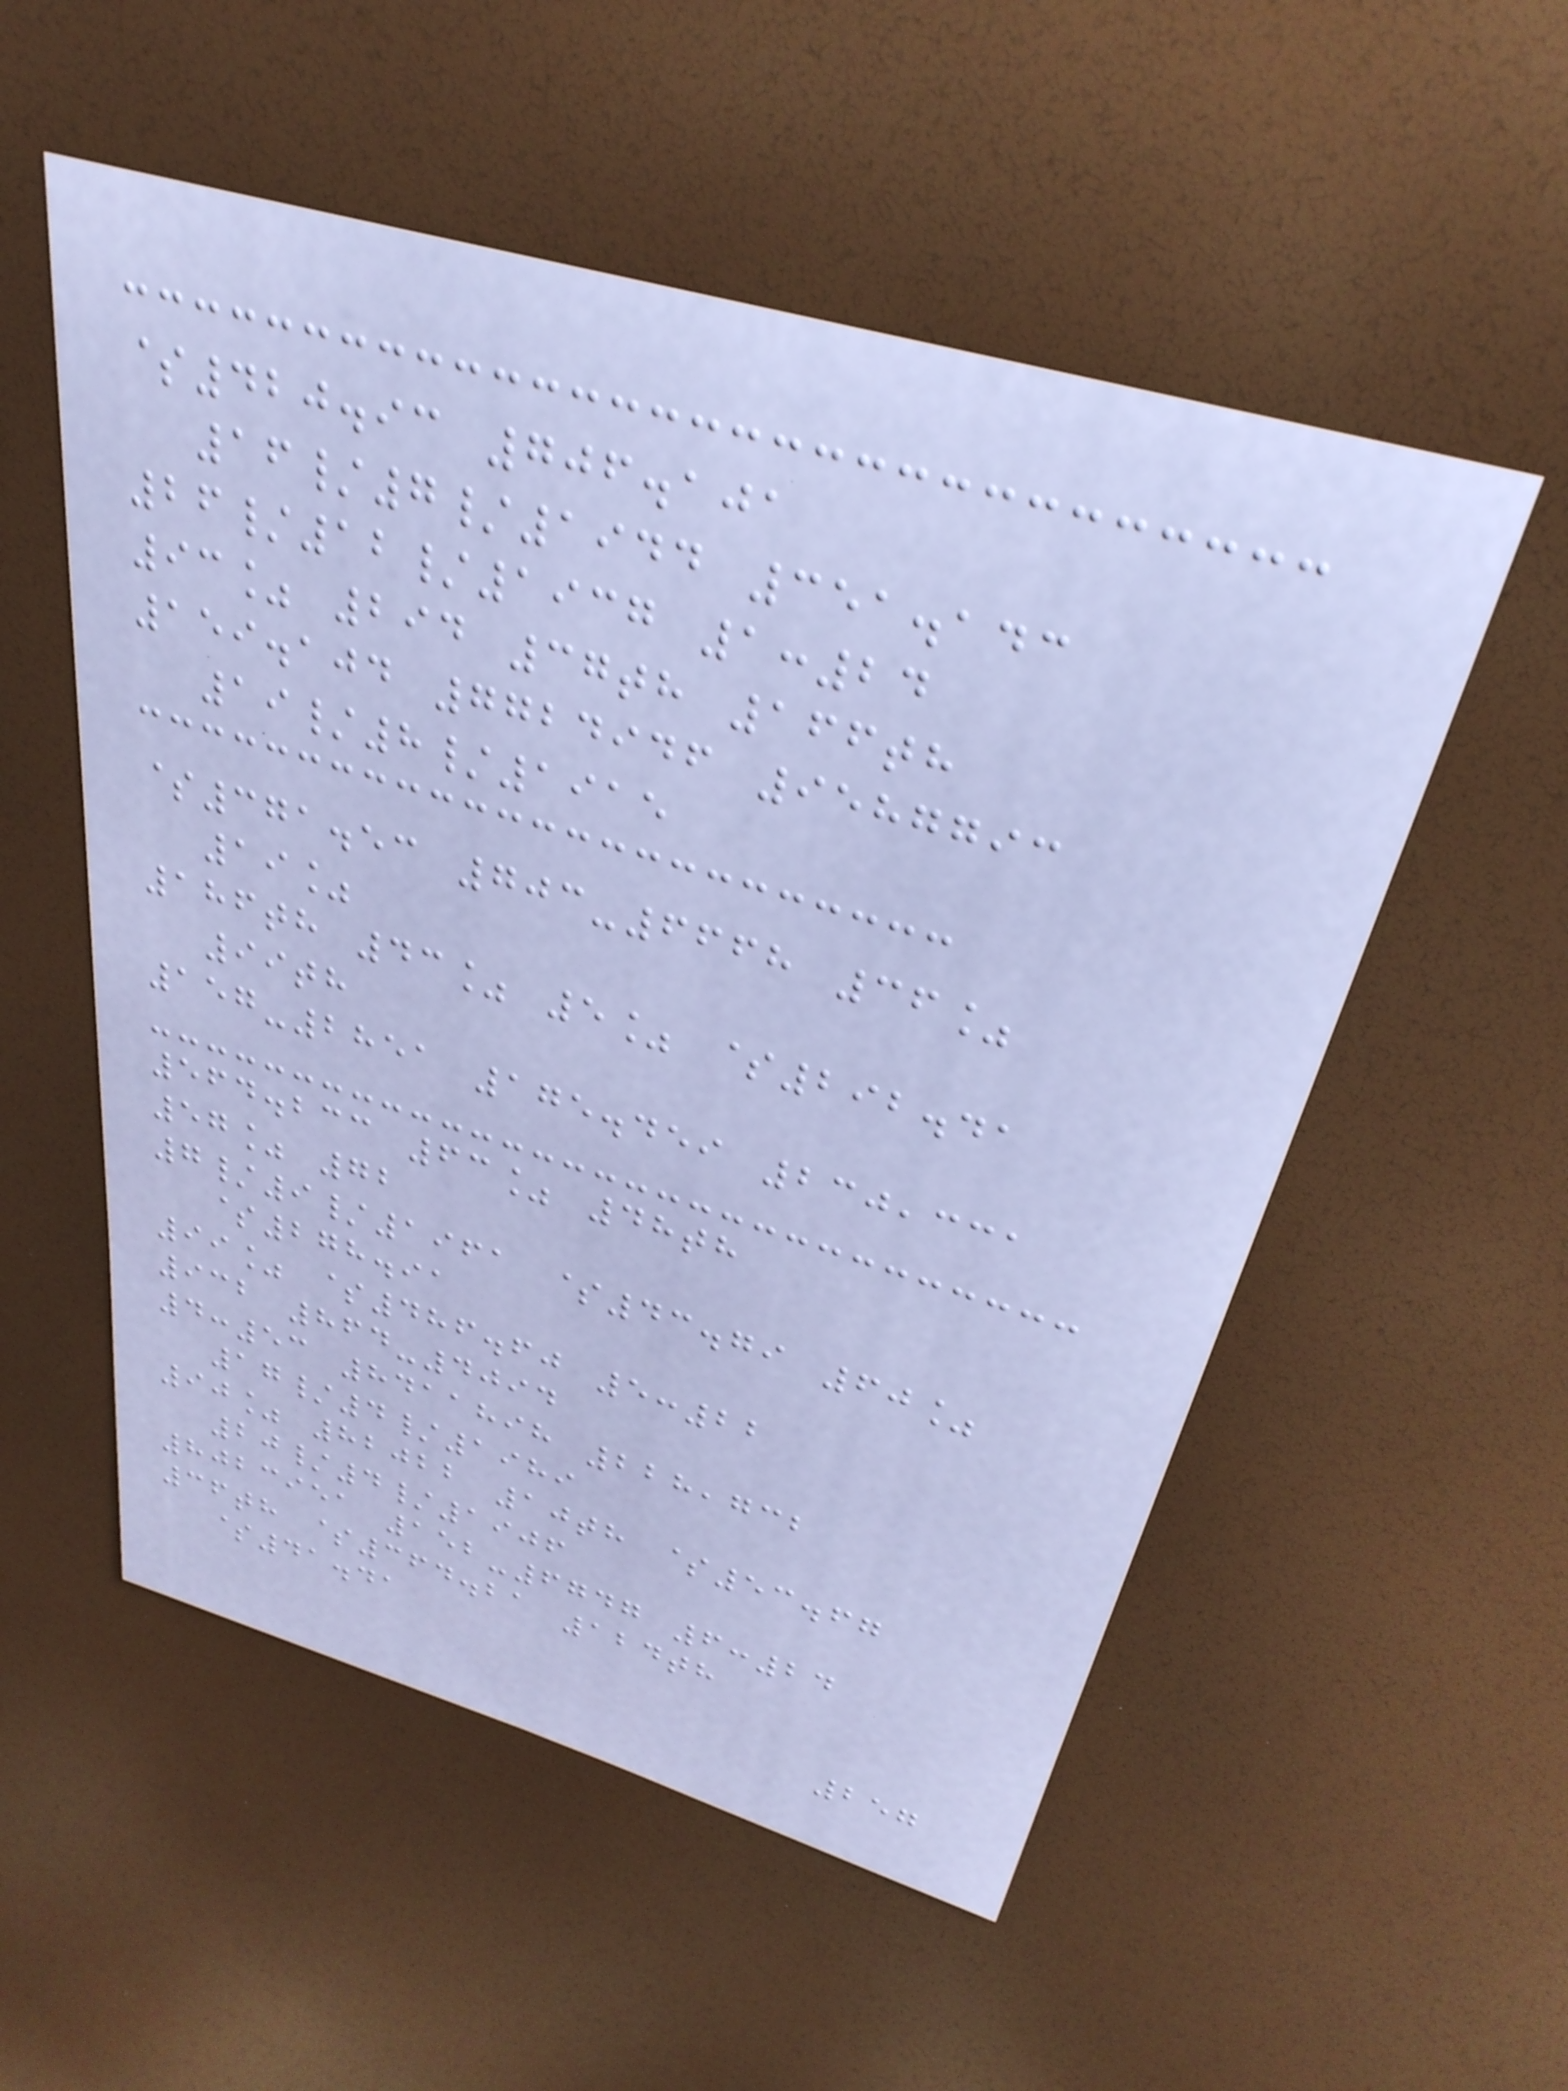$420.93 706.101
16/7/1944 351.143
26/12/1937 1:24
93% 294 37th 166th
159.104 7724946 9587793
19/8/1915
$371.53 703-6668 36%
19%
186th 43% 5% $292.41
99th
157-2851 175.459 230,331
564.233 63% 48th
57% 72
7/9/1961 $43.79 60%
$278.91
99% $486.60 5:22
932 864-4094
4:53 8411898 228,732
17/4/1989
90% 82022 10th $53.67
20/4/1906
8023951 152-6747 6:24
36th $364.21 124th
$41.41
257
